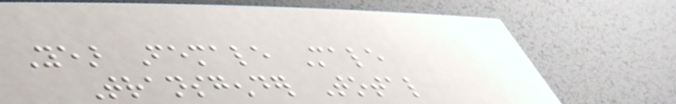Year Female Male
Transgender Total
